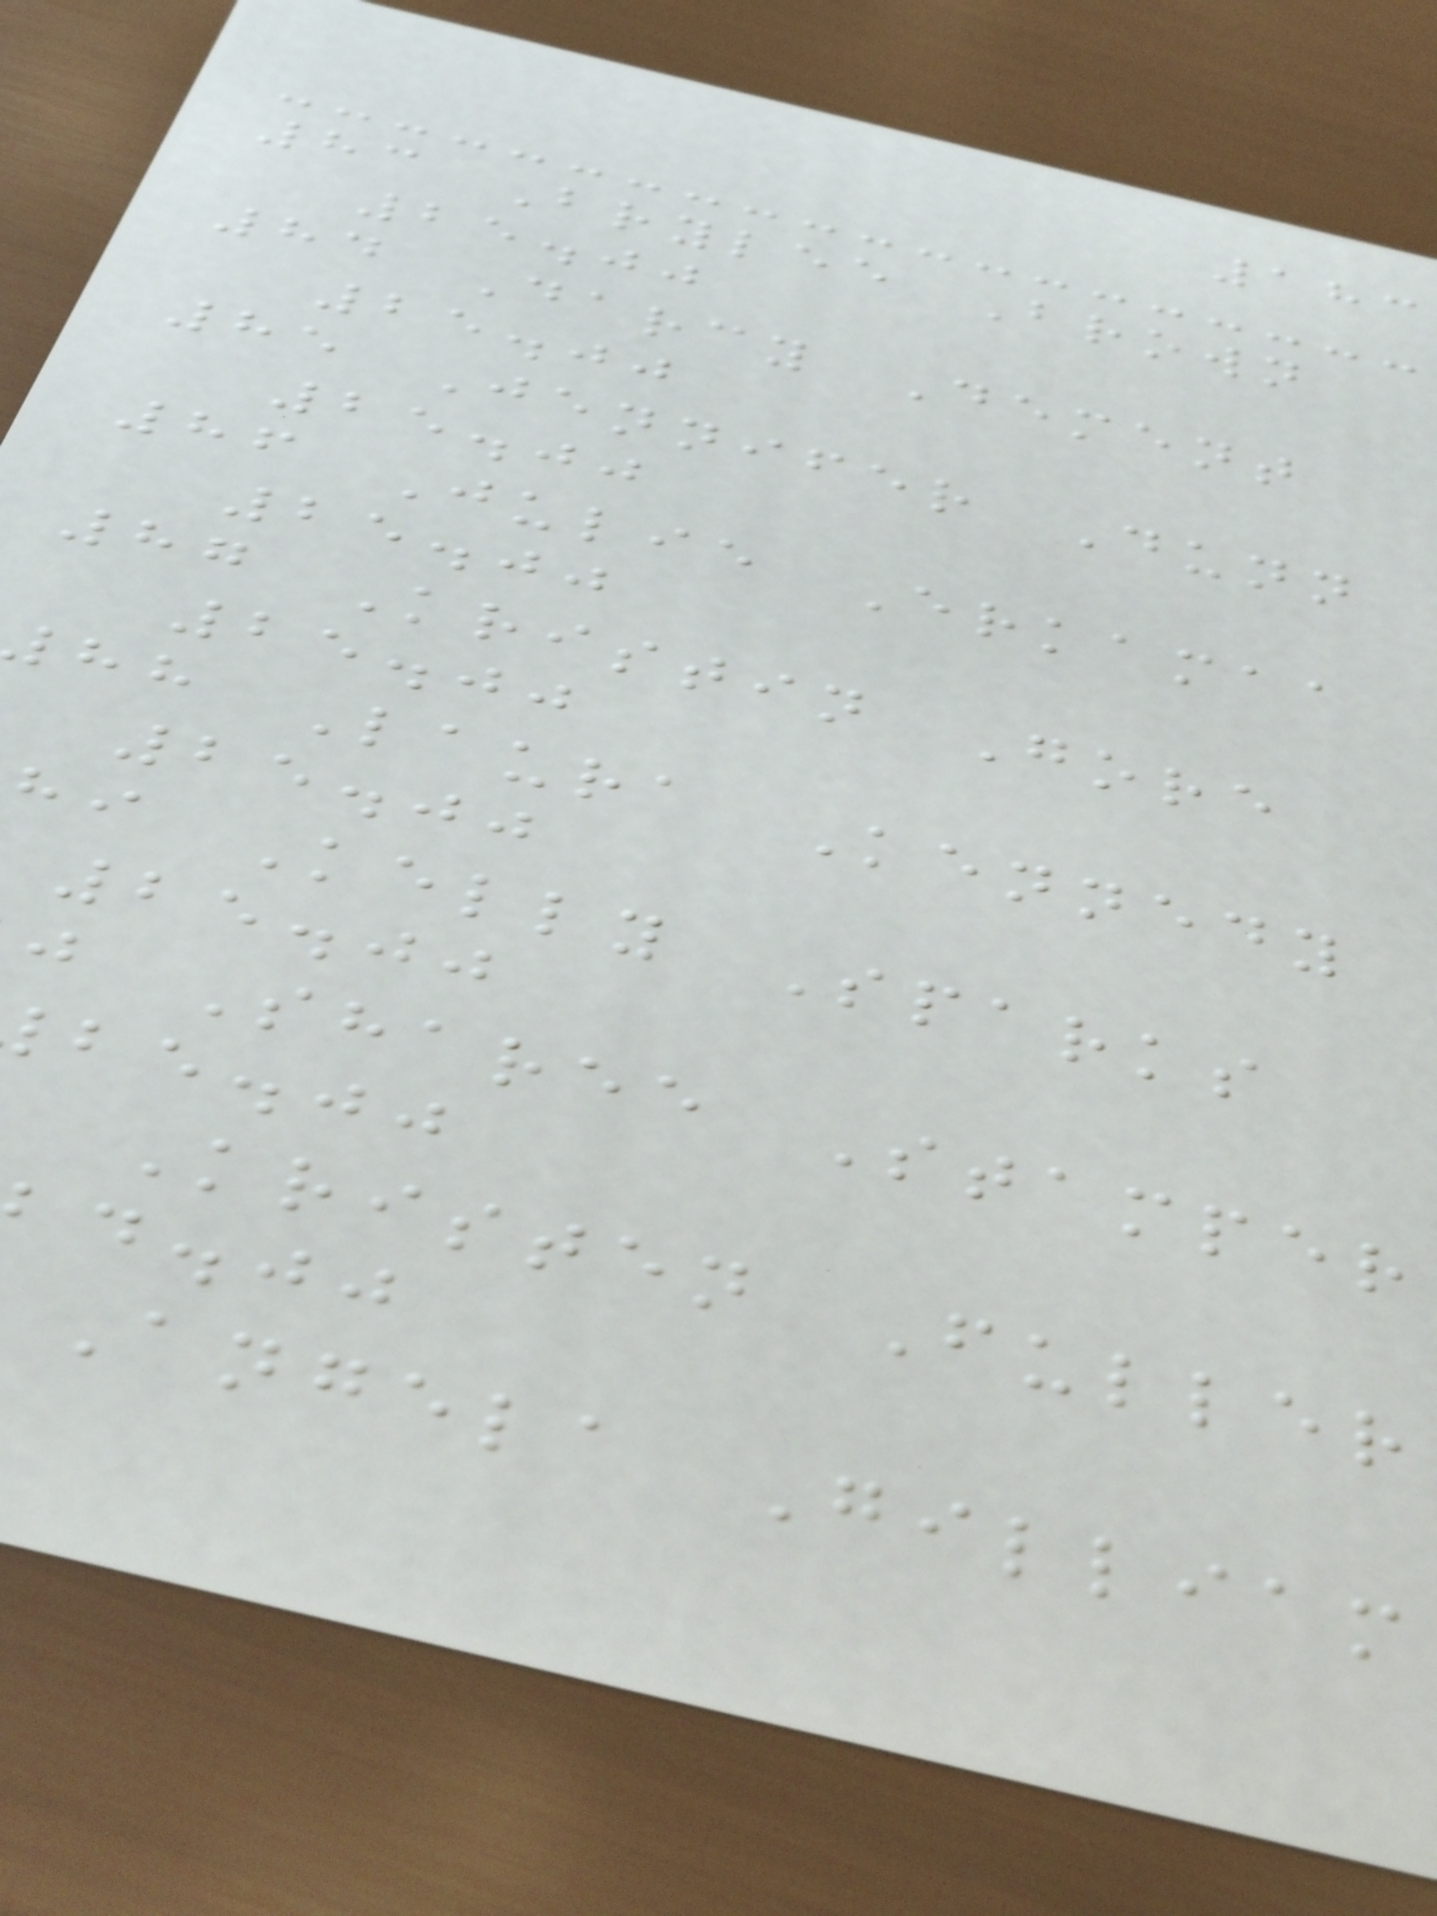183
83 Brylee Brown
25.00
84 Darcy Dement
25.00
85 Jennifer Dunn
25.00
86 Julie Erkamaa
25.00
87 Kristin Gore
25.00
hh Laura Kennedy
25.00
hi Kelly Sparks
25.00
j Sharee Stamper
be.jj
Kristen Fuller
d.jj
Angela Gilliam
